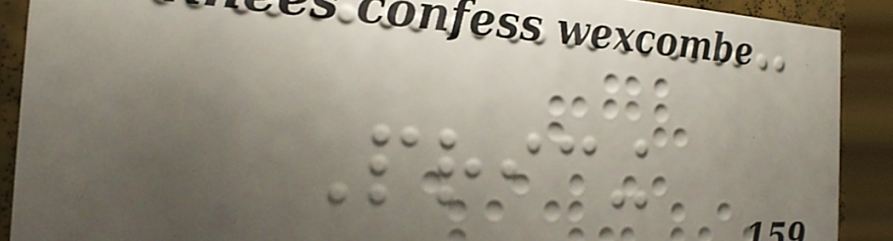Pricing
